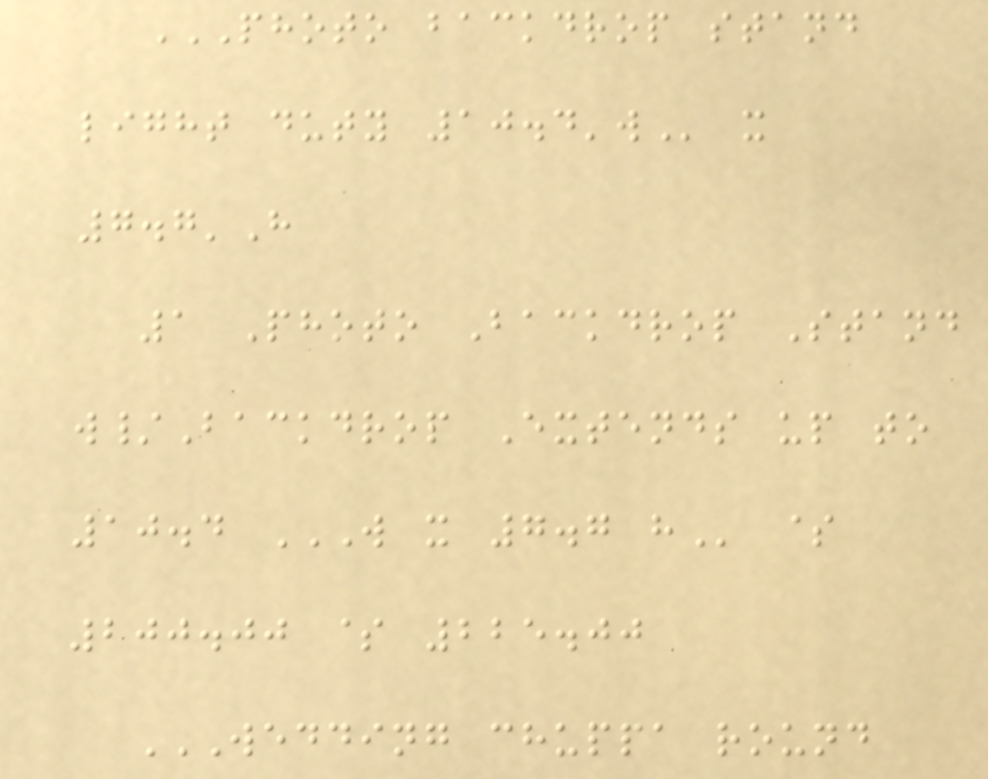PHOTO BACKDROP STAND
LIGHT DUTY 10.4'W x
7.7'H
1 Photo Backdrop Stand
w/Backdrop Extends up to
10.4 W X 7.7 H $
200.00 $ 225.00
WEDDING CHUPPA ROUND
